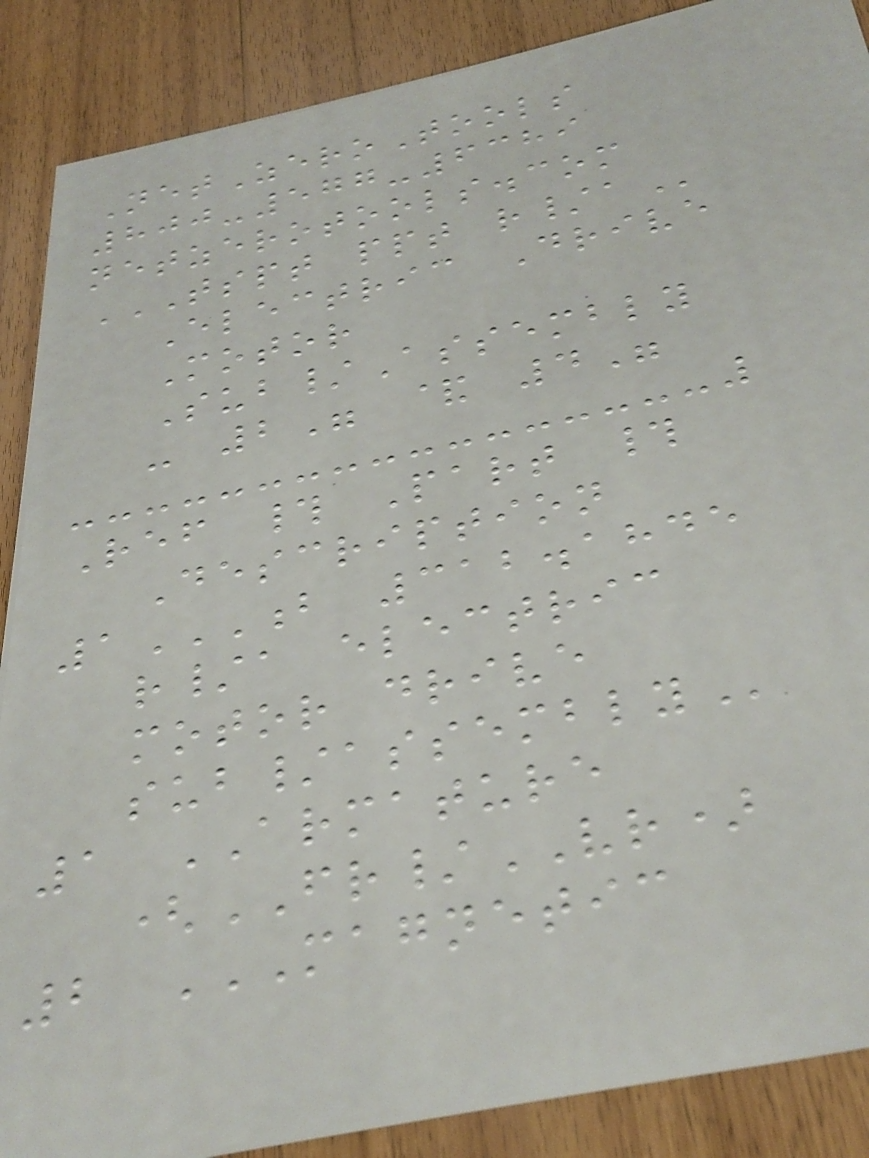NetZeroTools
800-577-6389
netzerotools.com
TSPT PPT R/A
Electric Drive
Motor
Sub/Assembly
- 2" & 4"
Ref # Part #
Description
1B 312.1845
R/A ELECTRIC
MOTOR DRIVE
SUB/ASSEMBLY
1 ARMATURE
(FR/VR)
2 MAGNETIC
